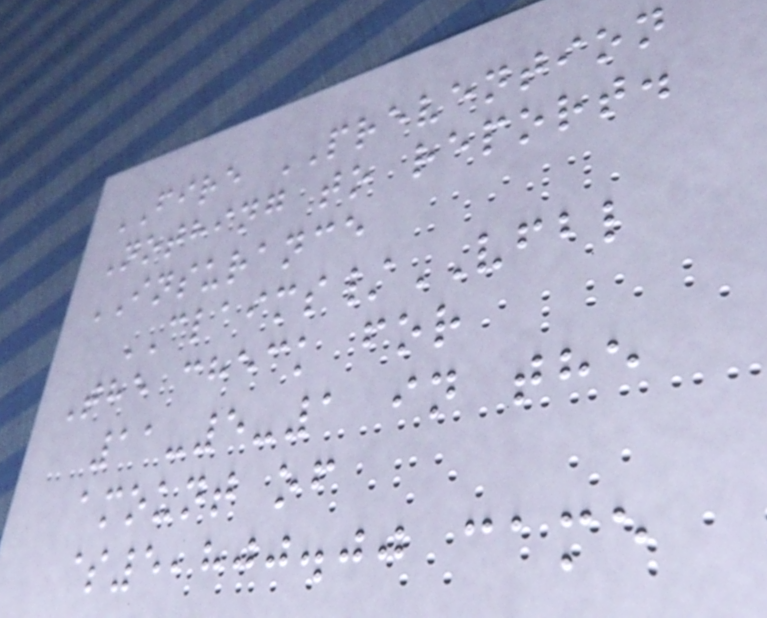FIRE PREVENTION
Nothing to report.
INSURANCE
CLAIMS/VFBL
The check for
11-5-1 in the
amount of
$5,800.00 came
